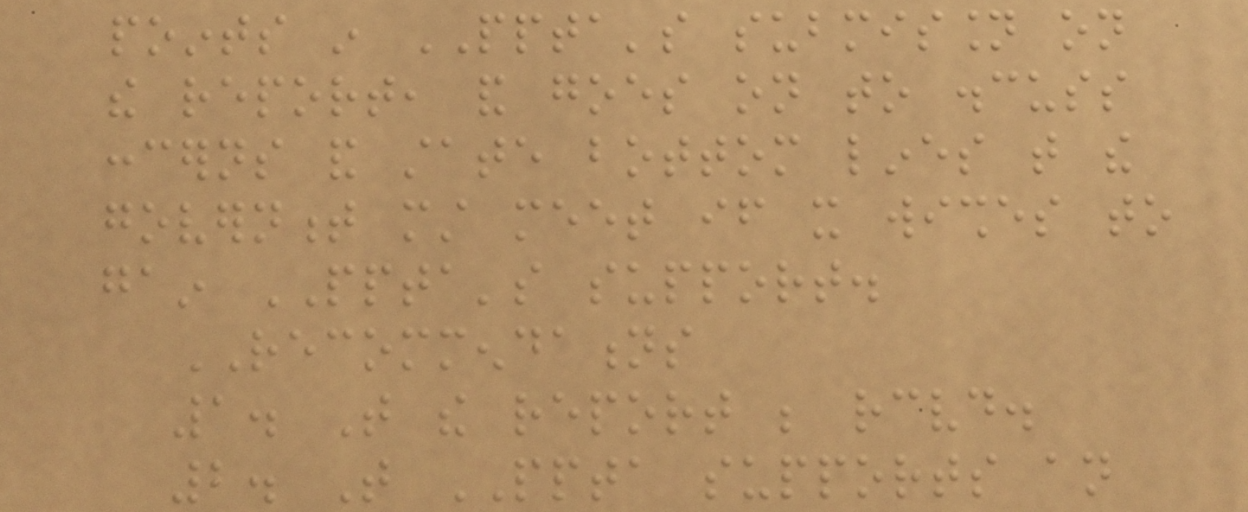points in PPTA's submission on
the report, and goes on to discuss
concerns and state bottom lines that the
government must meet if it wishes to
gain PPTA's support.
RECOMMENDATIONS
1. That the report be received.
2. That PPTA supports an
